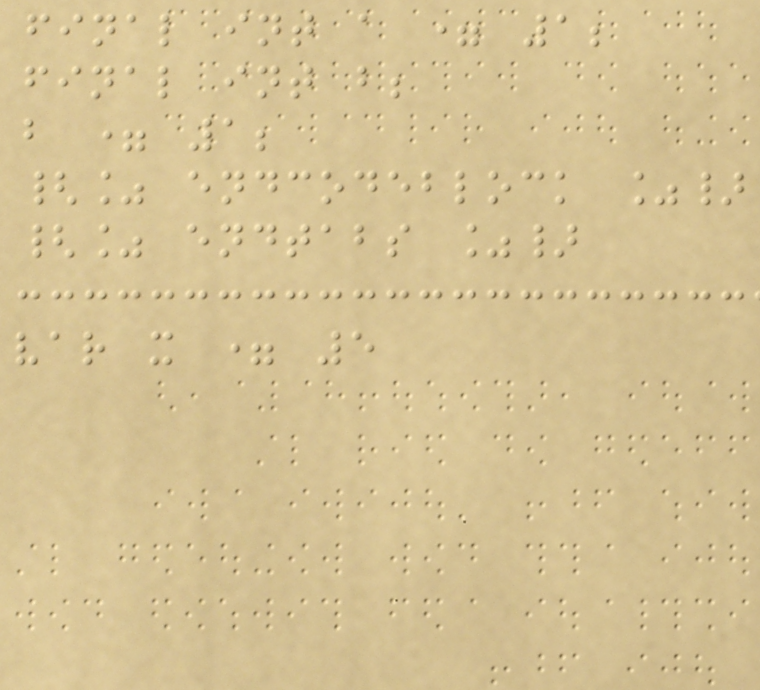final int a = 1;
final int b;
b = 1;
{% endcodeblock %}
{% endtabs %}
var x = 5
